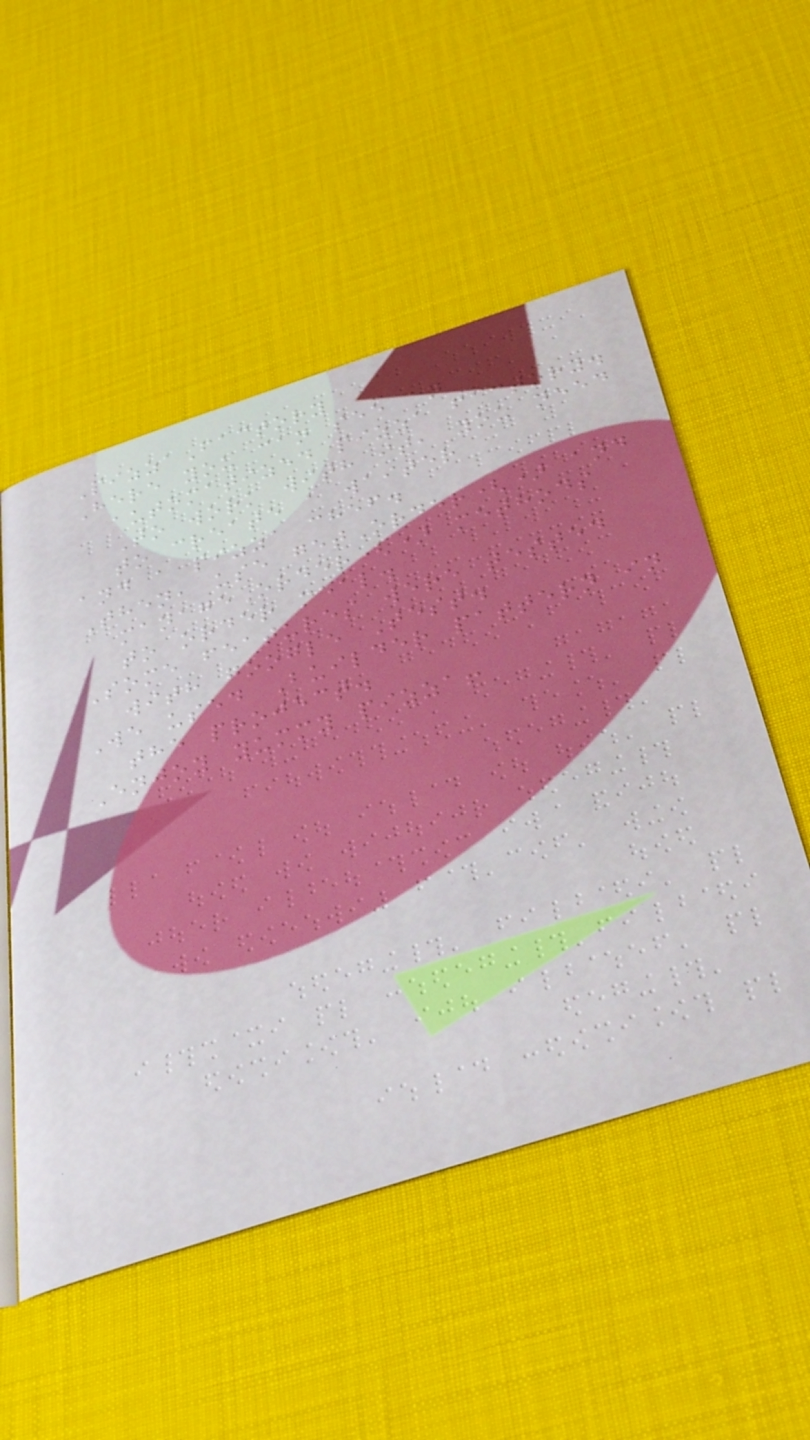PizzaFactory
Here you can see an
automatized pizza factory.
To work with it, you need
to create a waiter
and a pizza chef.
Then, use getOrder() and
manageOrder() methods
to order meal.
Some features were tested
with google Test.
We used Builder pattern in
the project.
Enjoy yummy pizza!
